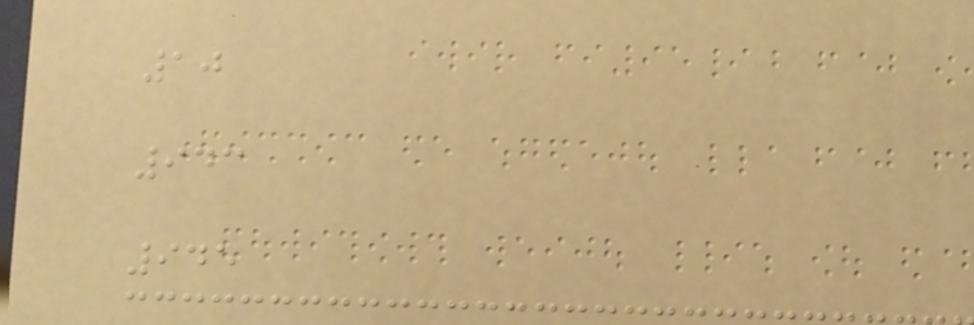10
943
945
